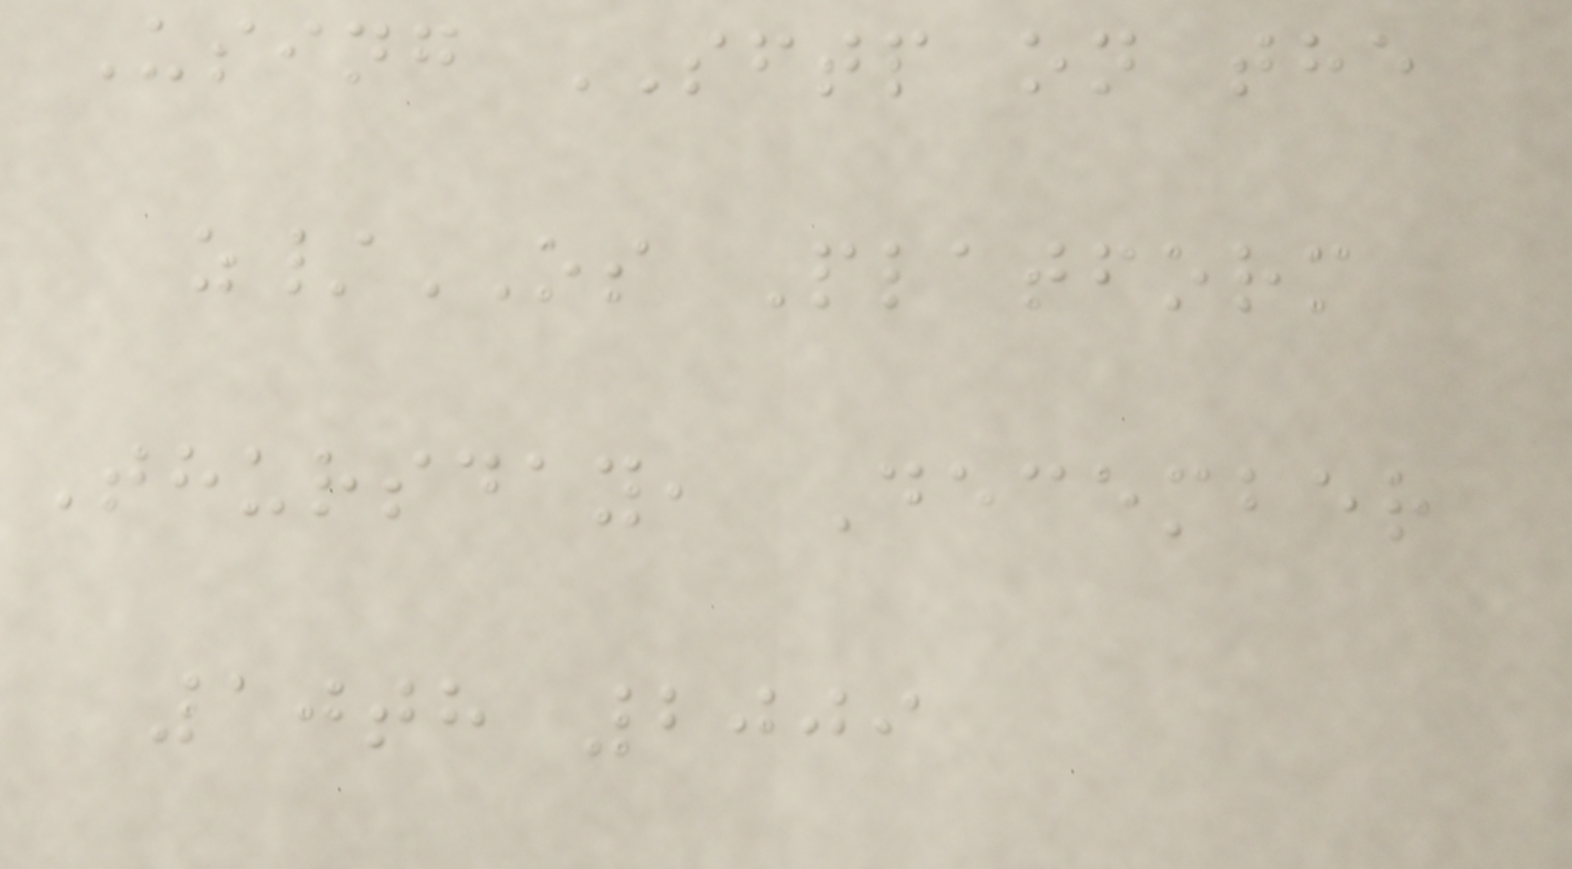Using SFTP on the
z/OS Platform
Thursday, December
10th 2009
